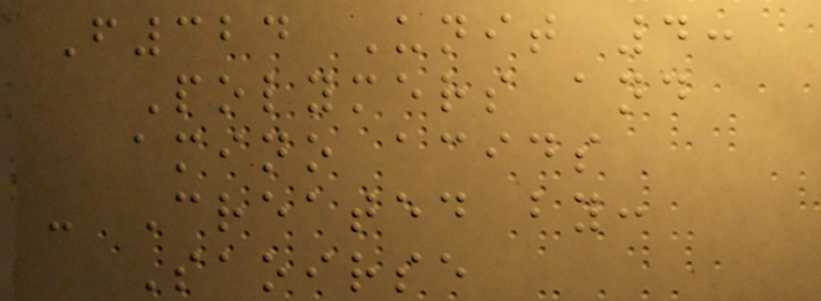F324 Unit 4:
Polymers and
amino acids
- Created by:
Saoirse
